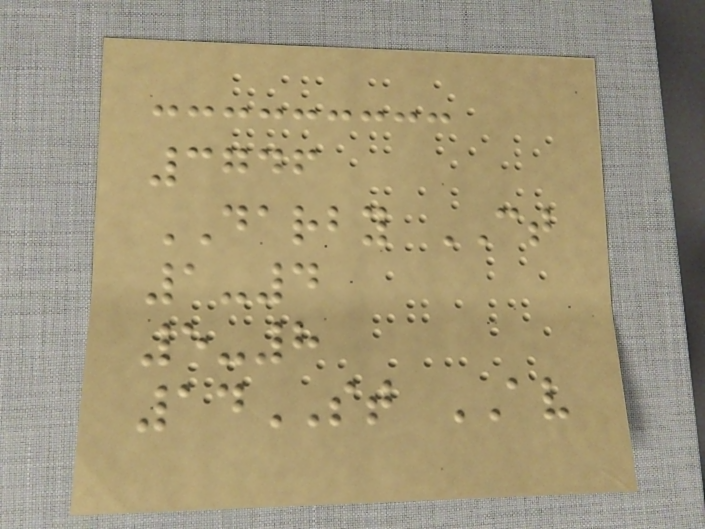3746
DARBY CT
1-4
5-8
14ST AV
